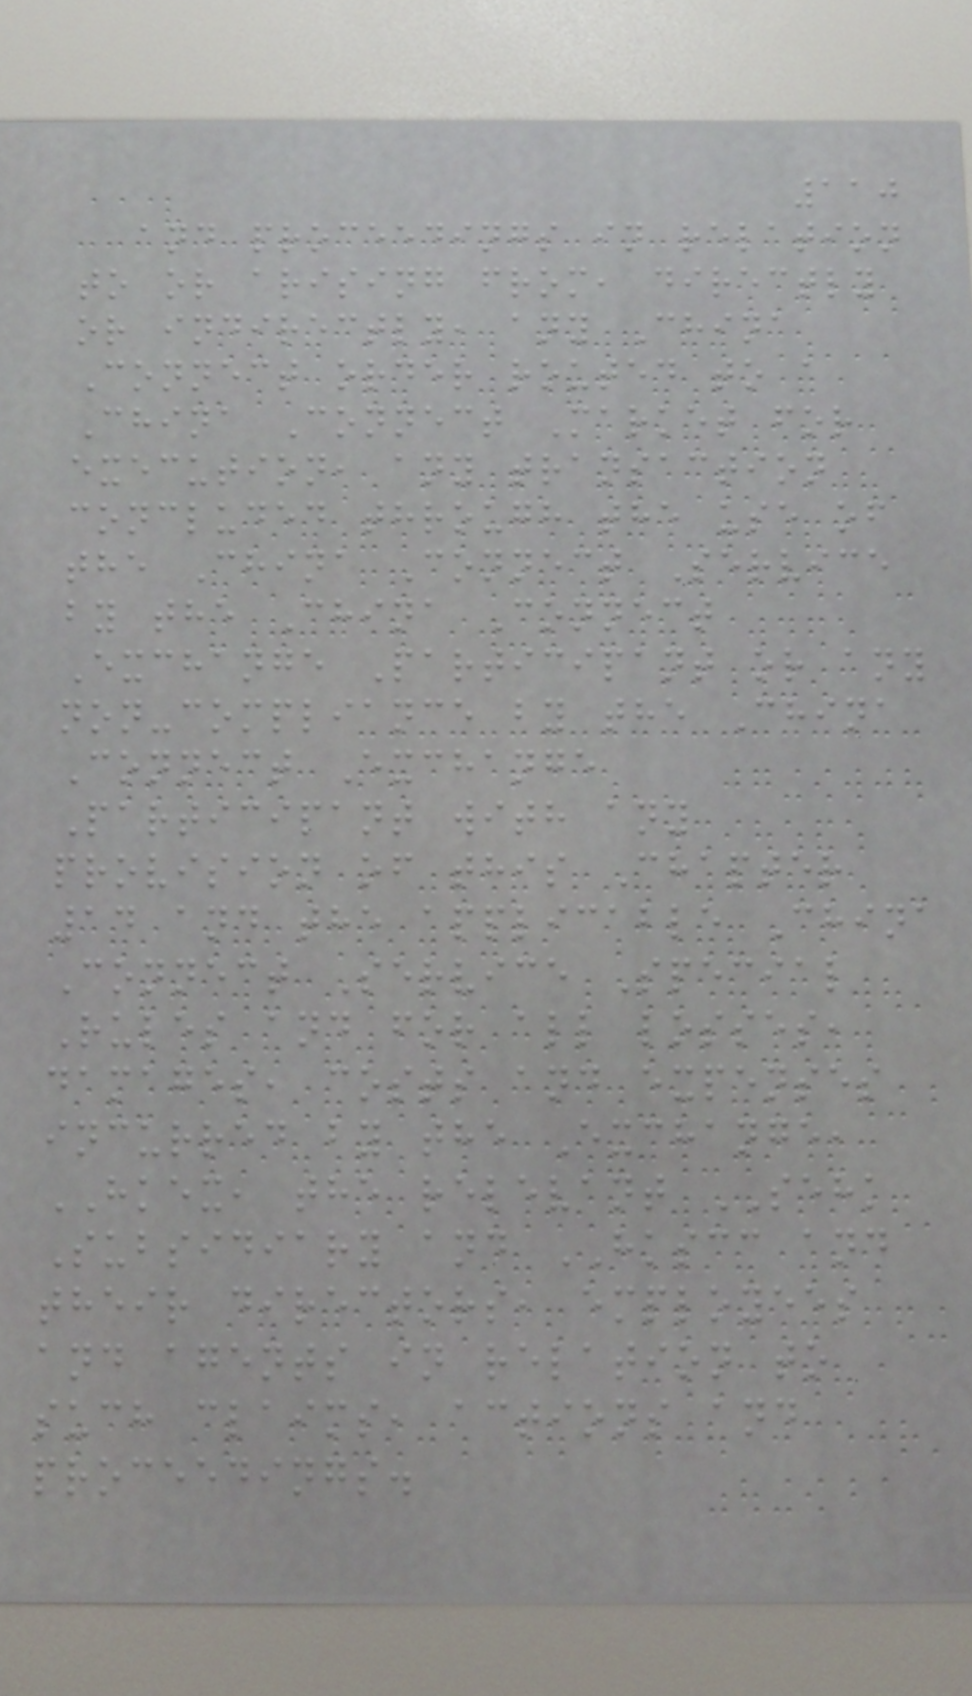110
and proceedings in relation
to or arising from, directly
or indirectly, any China
Connect order routed to a
China Connect Market for
execution, any transaction
concluded through the use of
the China Connect Service
by the China Connect
Exchange Participant or any
non-compliance by the China
Connect Exchange
Participant with any
provision of this Chapter
14 and the applicable China
Connect Service Special
Rules and for all losses,
damages, costs and expenses
incurred by the Exchange,
HKEX, the relevant SEHK
Subsidiary and HKSCC and
their directors, employees
and agents in relation to
such claims, actions and
proceedings.
